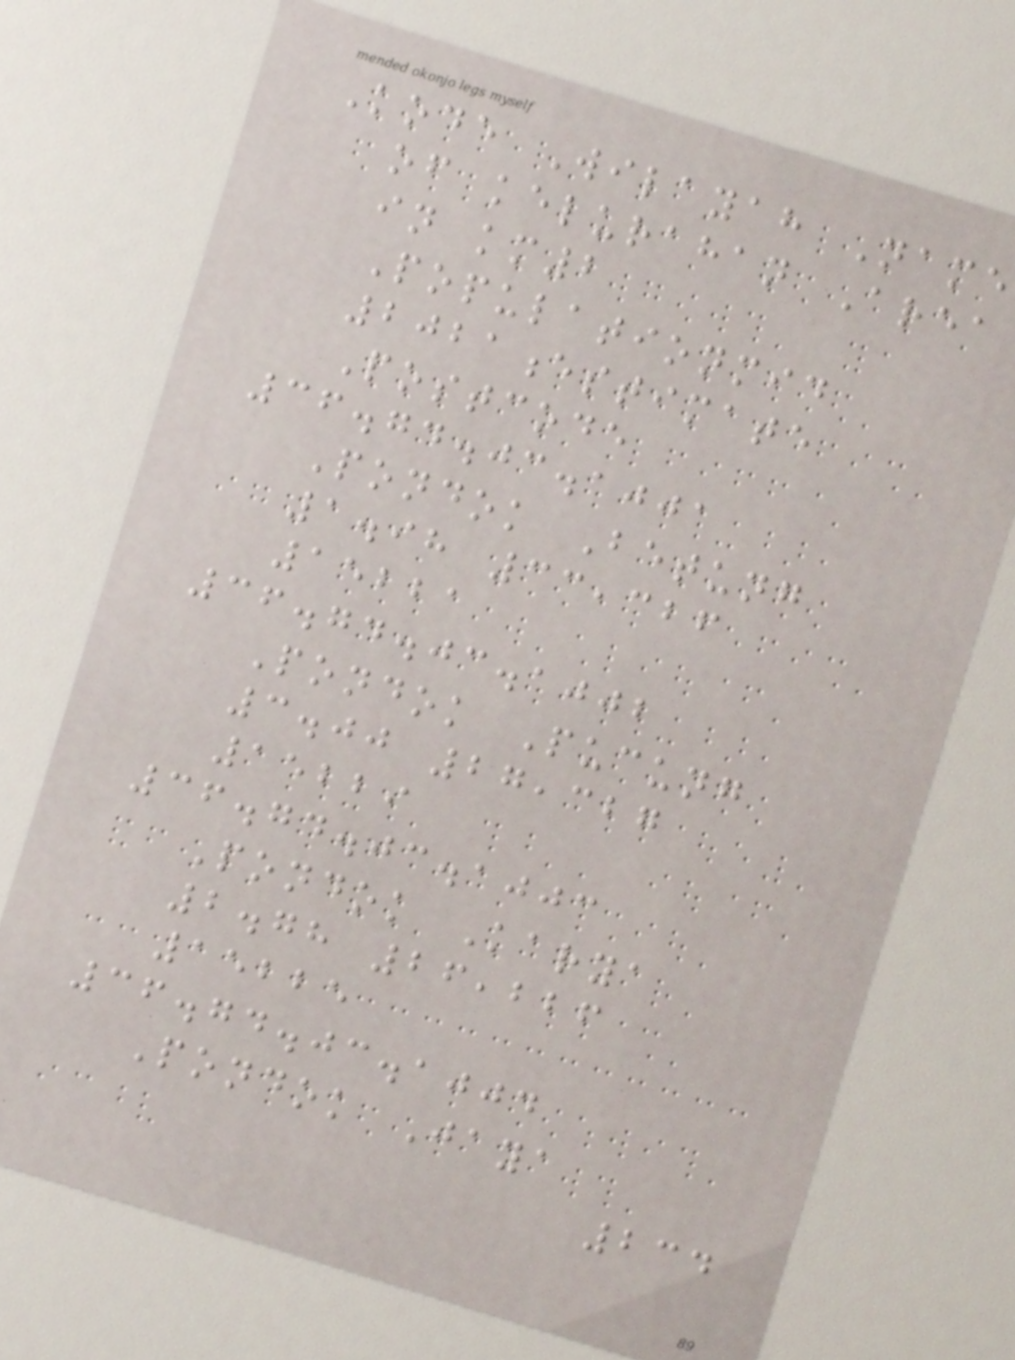Kode Wilayah Name
of kelurahan Area
in km2
Populationmid
2021estimate
Postcode
36.74.03.1001
Pondok Betung
1.98 33,326
15221
36.74.03.1002
Pondok Pucung
3.00 27,327
15229
36.74.03.1003
Pondok Karya
2.78 26,226
15225
36.74.03.1004
Pondok Jaya
234
